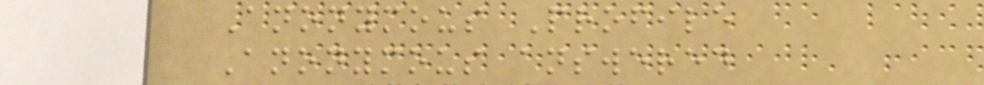Anonymous Profile
Anonymous answered
